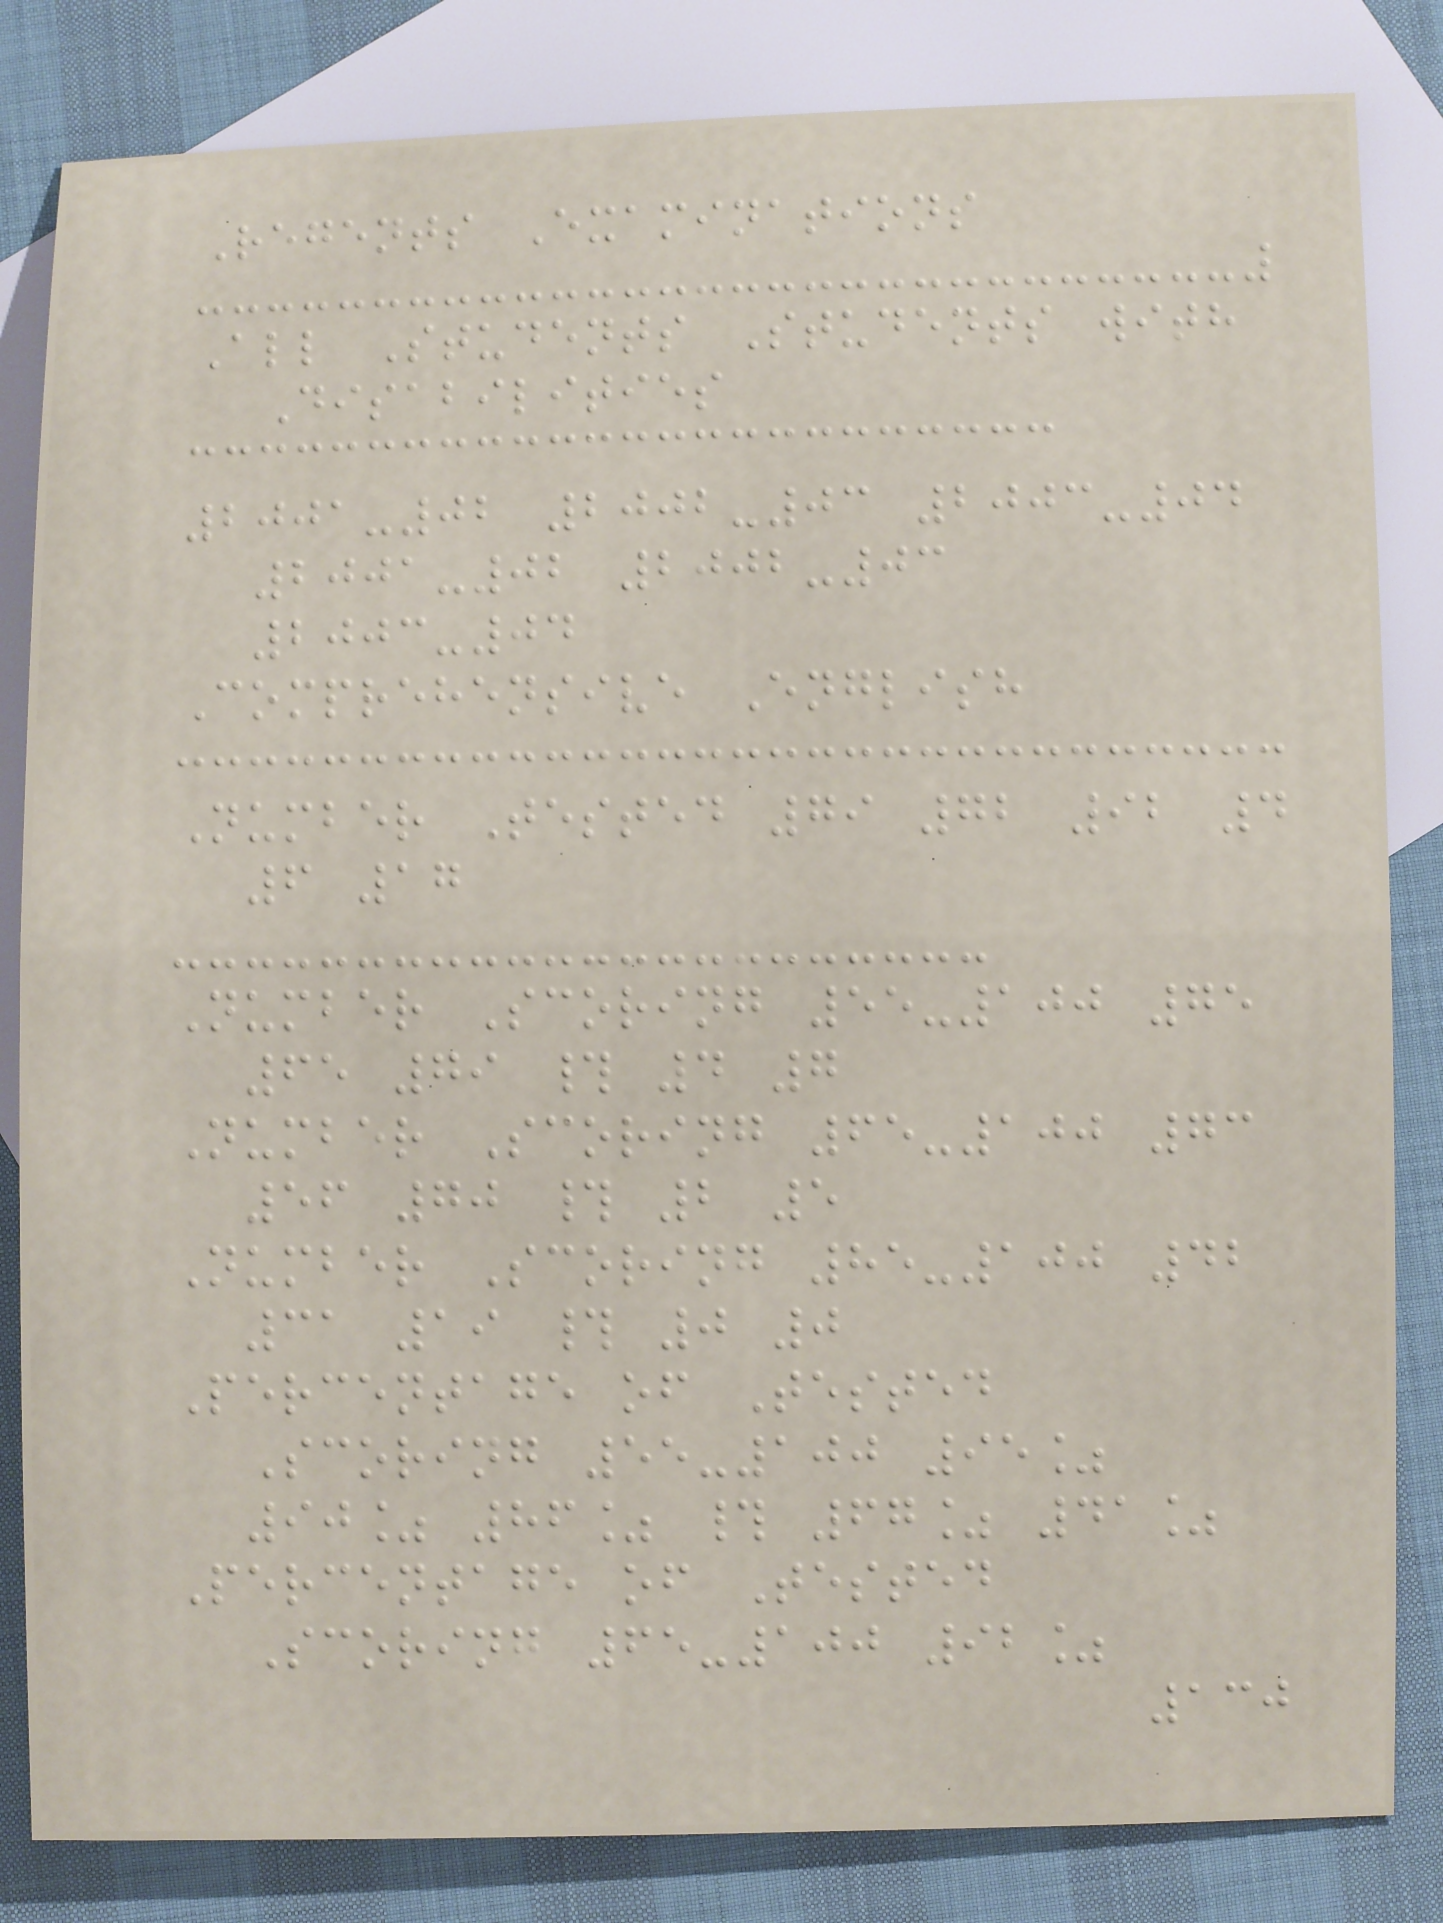Regents Examinations
All Students Students with
Disabilities
2001-02 2002-03 2003-04
2001-02 2002-03
2003-04
Comprehensive English
Number Tested 79 72 92 4
6 17
Number Scoring 55-100 75
65 79 # 4 7
Number Scoring 65-100 73
56 70 # 2 5
Number Scoring 85-100 42
31 19 # 0 0
Percentage of Tested
Scoring 55-100 95%
90% 86% # 67% 41%
Percentage of Tested
Scoring 65-100 92%
130
